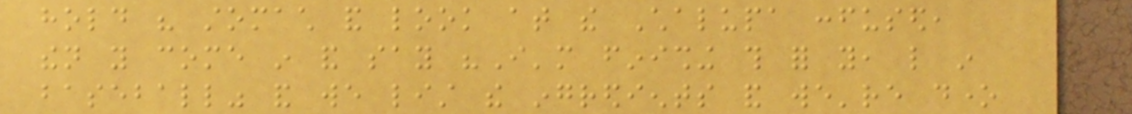hold his stomach and look at the Chalupa confused,
then you come in and say "I'm finishing this for you, like in
baseball" and we list the ingredients and we're done
